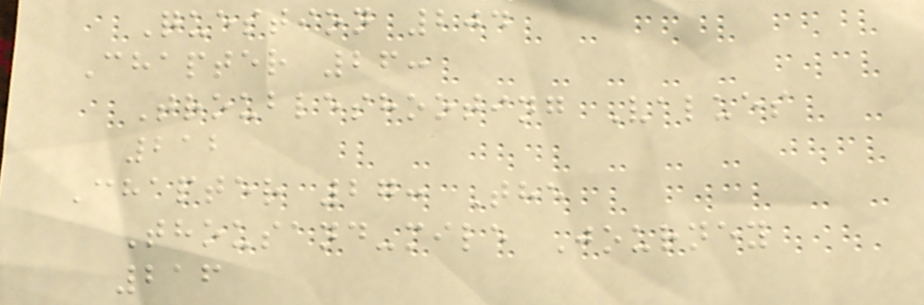Question 204
Chapter 26:
Troubleshooting Values
212
Chapter 27: The
Thousand-mile Journey
216
